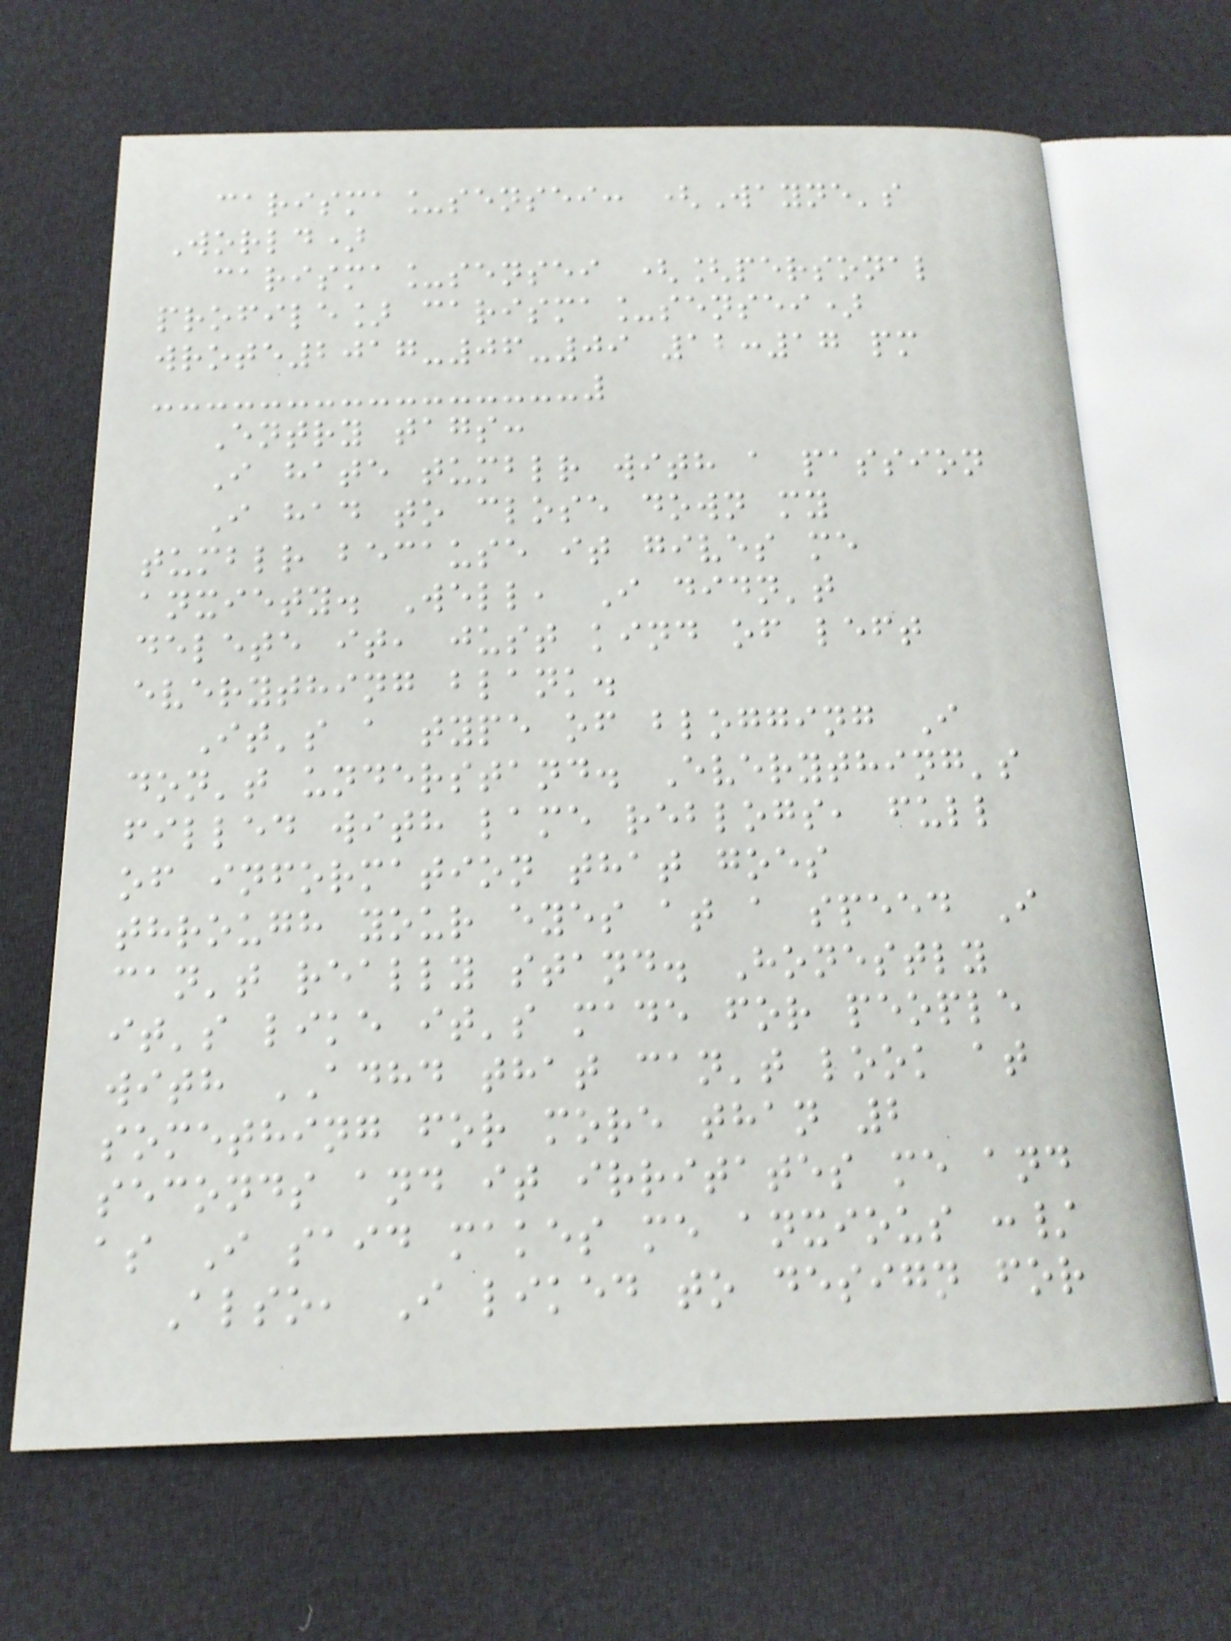carisma_sensei: (Wayne's
World)
carisma_sensei ([personal
profile] carisma_sensei)
wrote2017-06-09 12:17 pm
Entry tags:
I hate tumblr with a passion
I had to close down my
tumblr because it gives me
anxiety. Well, I didn't
delete it, just kind of left
everything blank.
It's a type of blogging I
don't understand. Everything's
filled with lame reblogs, full
of information that goes
through your eyes at a speed I
can't really stand. Honestly
it's like it's made for people
with ADHD that can't look at
something for more than 2
seconds and it irritates me and
as I said makes me anxious :/
Also, I liked to design for
